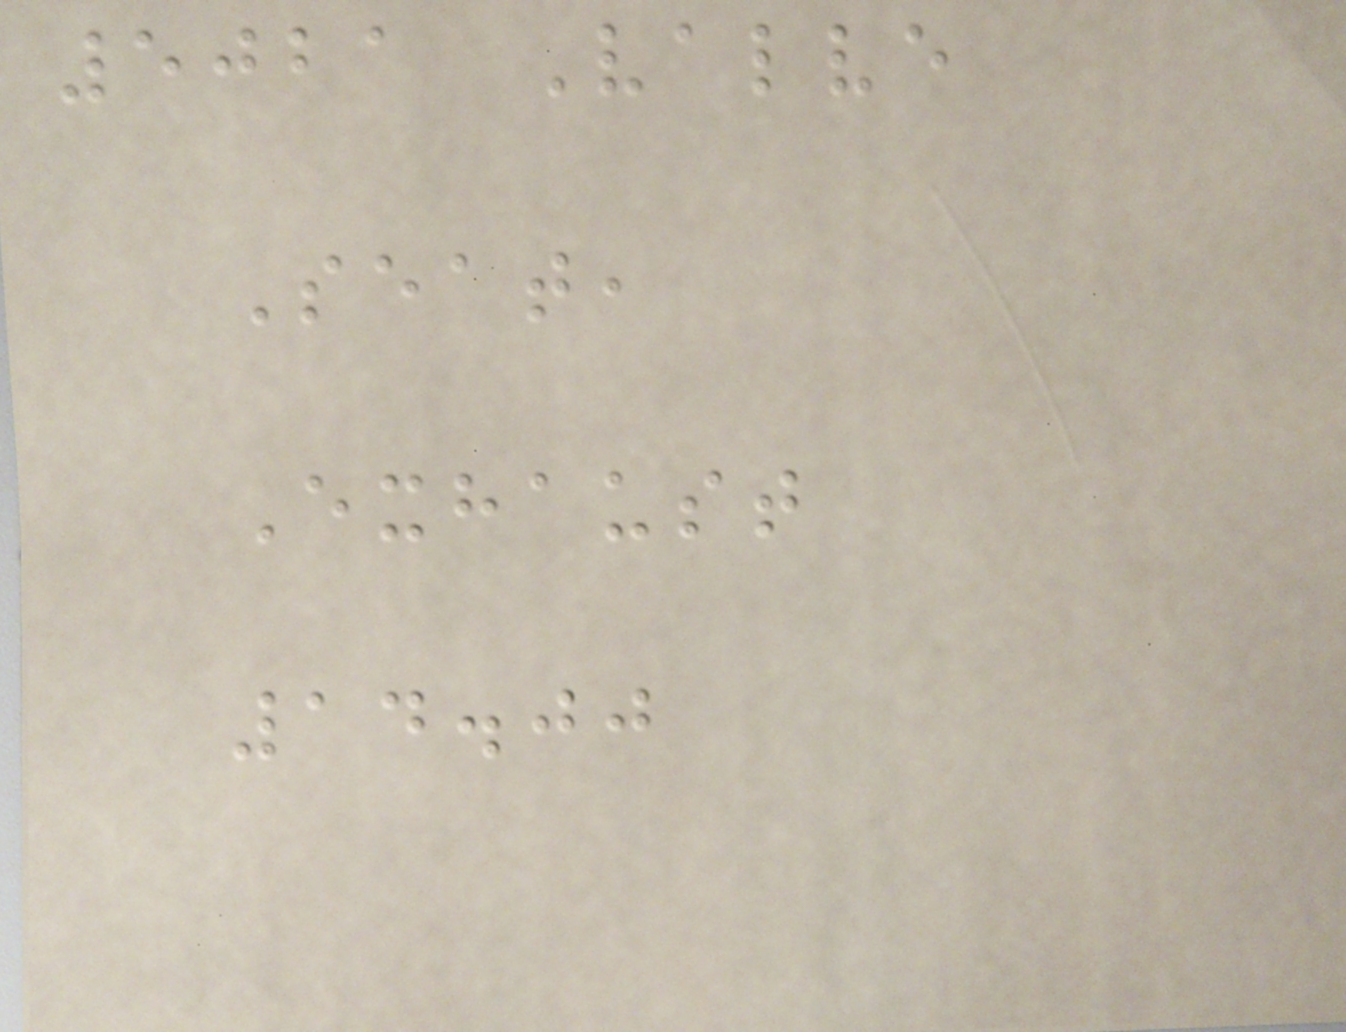5021 Valve
Seat,
Exhaust
14.00
